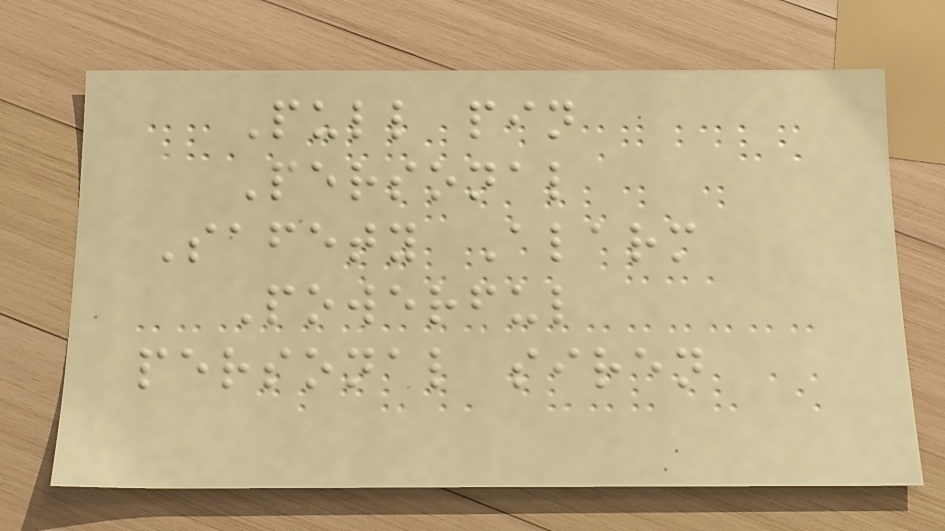Pull pin
Personal
Safety Alarm
Powerful
personal siren
